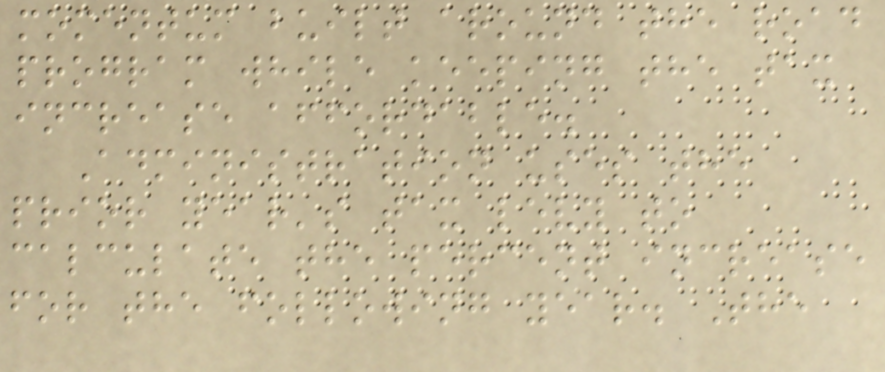momentum built around the road
program while keeping the tax
increase affordable.
Administration uses the
prior year's tax levy to
calculate the percent increase
for the following year. The
